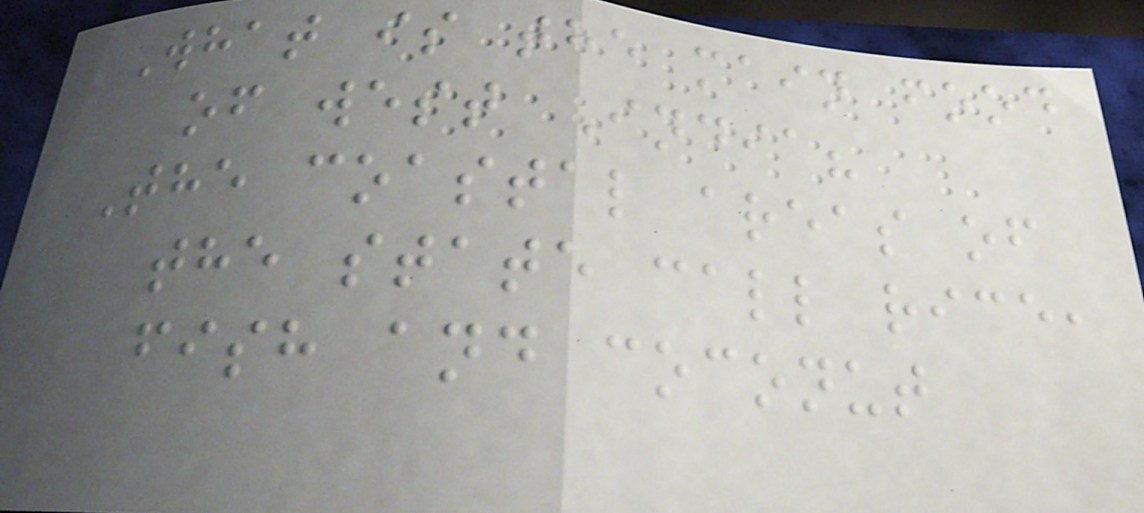What is the main food
of west India?
The coastal areas of
the state call rice,
fish and coconut
